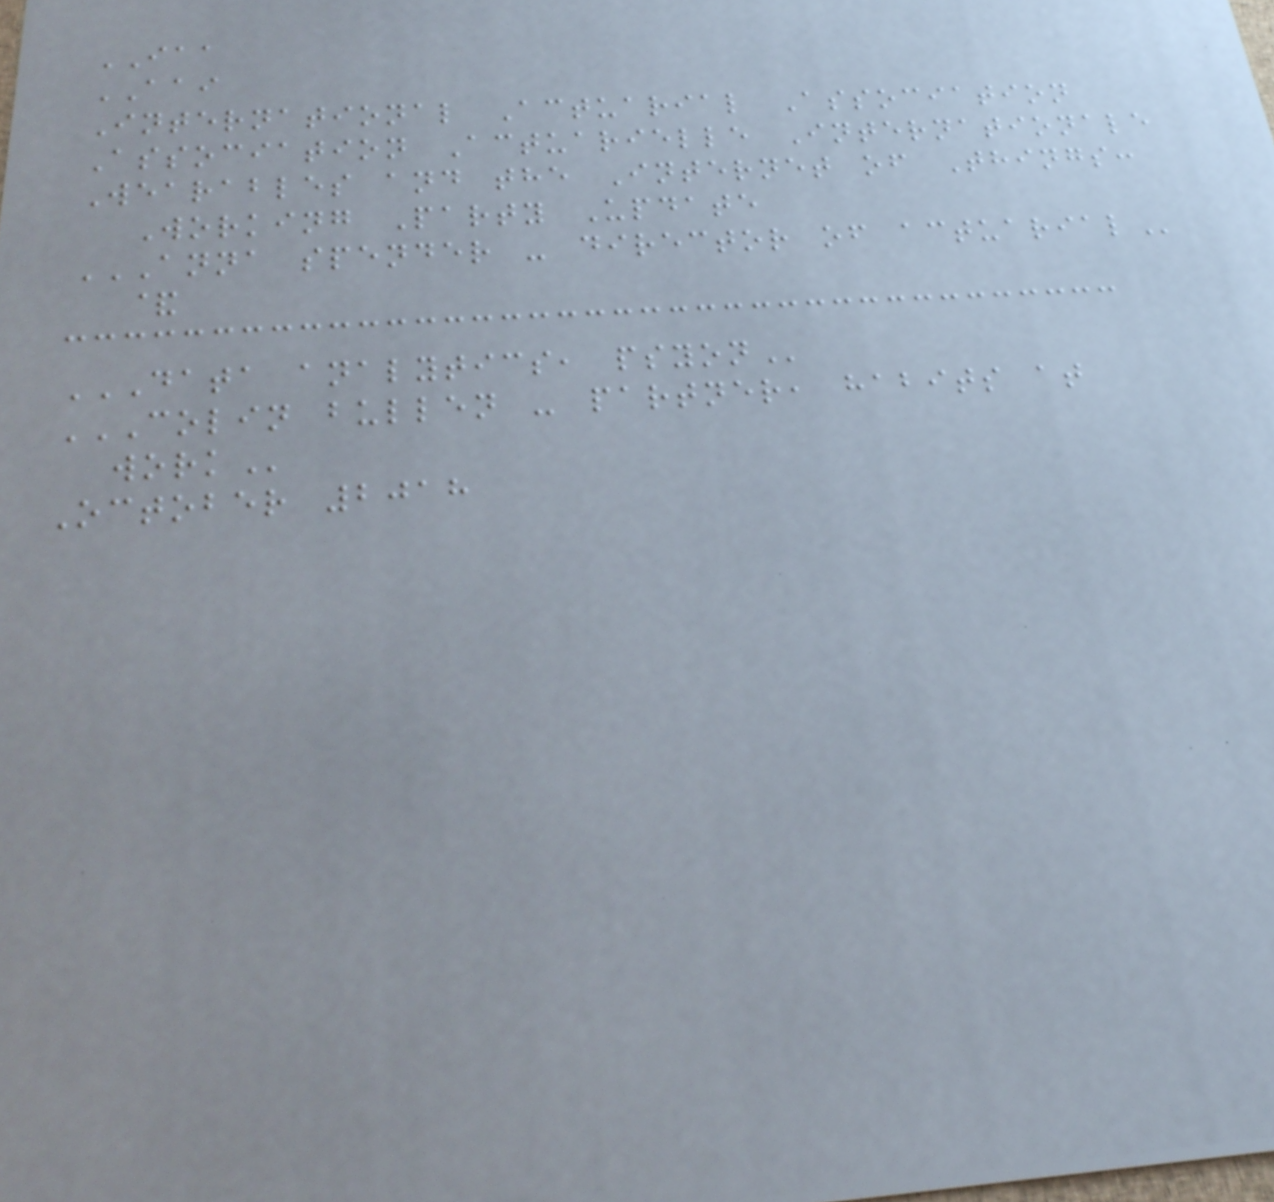IAA
AAI
International Actuarial Association
Association Actuarielle Internationale
Wearables and the Internet of Things:
Working Party Update
ANNA SPENDER - DIRECTOR OF ACTUARIAL
&
DATA ANALYTICS, PSYON
COLIN BULLEN - PARTNER, HABITS AT
WORK
October 2018
